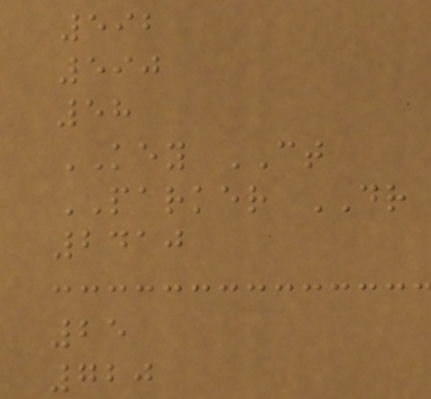592
590
58
KEY CT
PARKER DR
2410
25
720
